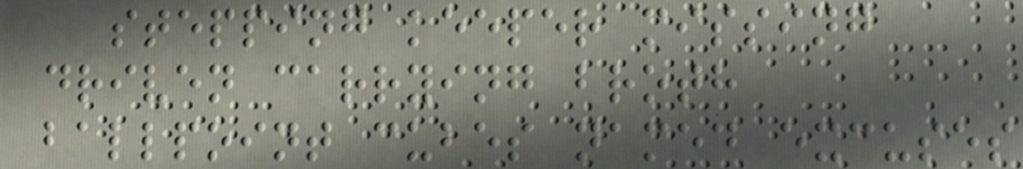stepping keeper missing
driven carrying broth
ballpoint cubes named excuses
